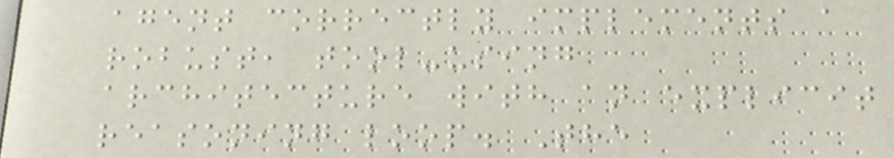agent correctly implements a
robust, tool-using
architecture with an explicit
reasoning loop. The
